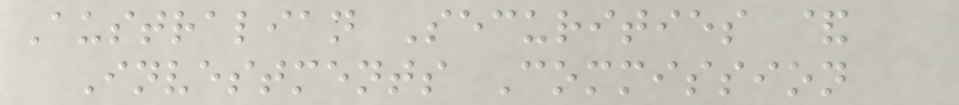Australian Securities &
Investments Commission
